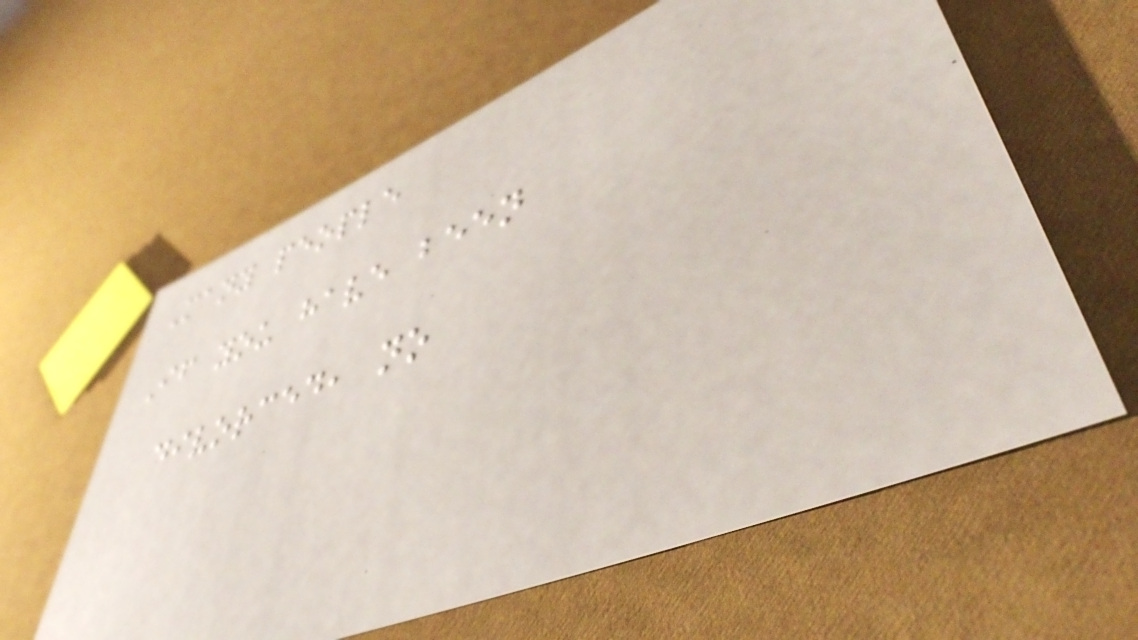Many people
If you have been
divorced, no
